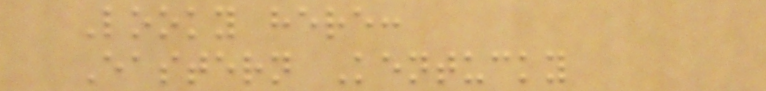Looky here:
Eastern Kentucky
